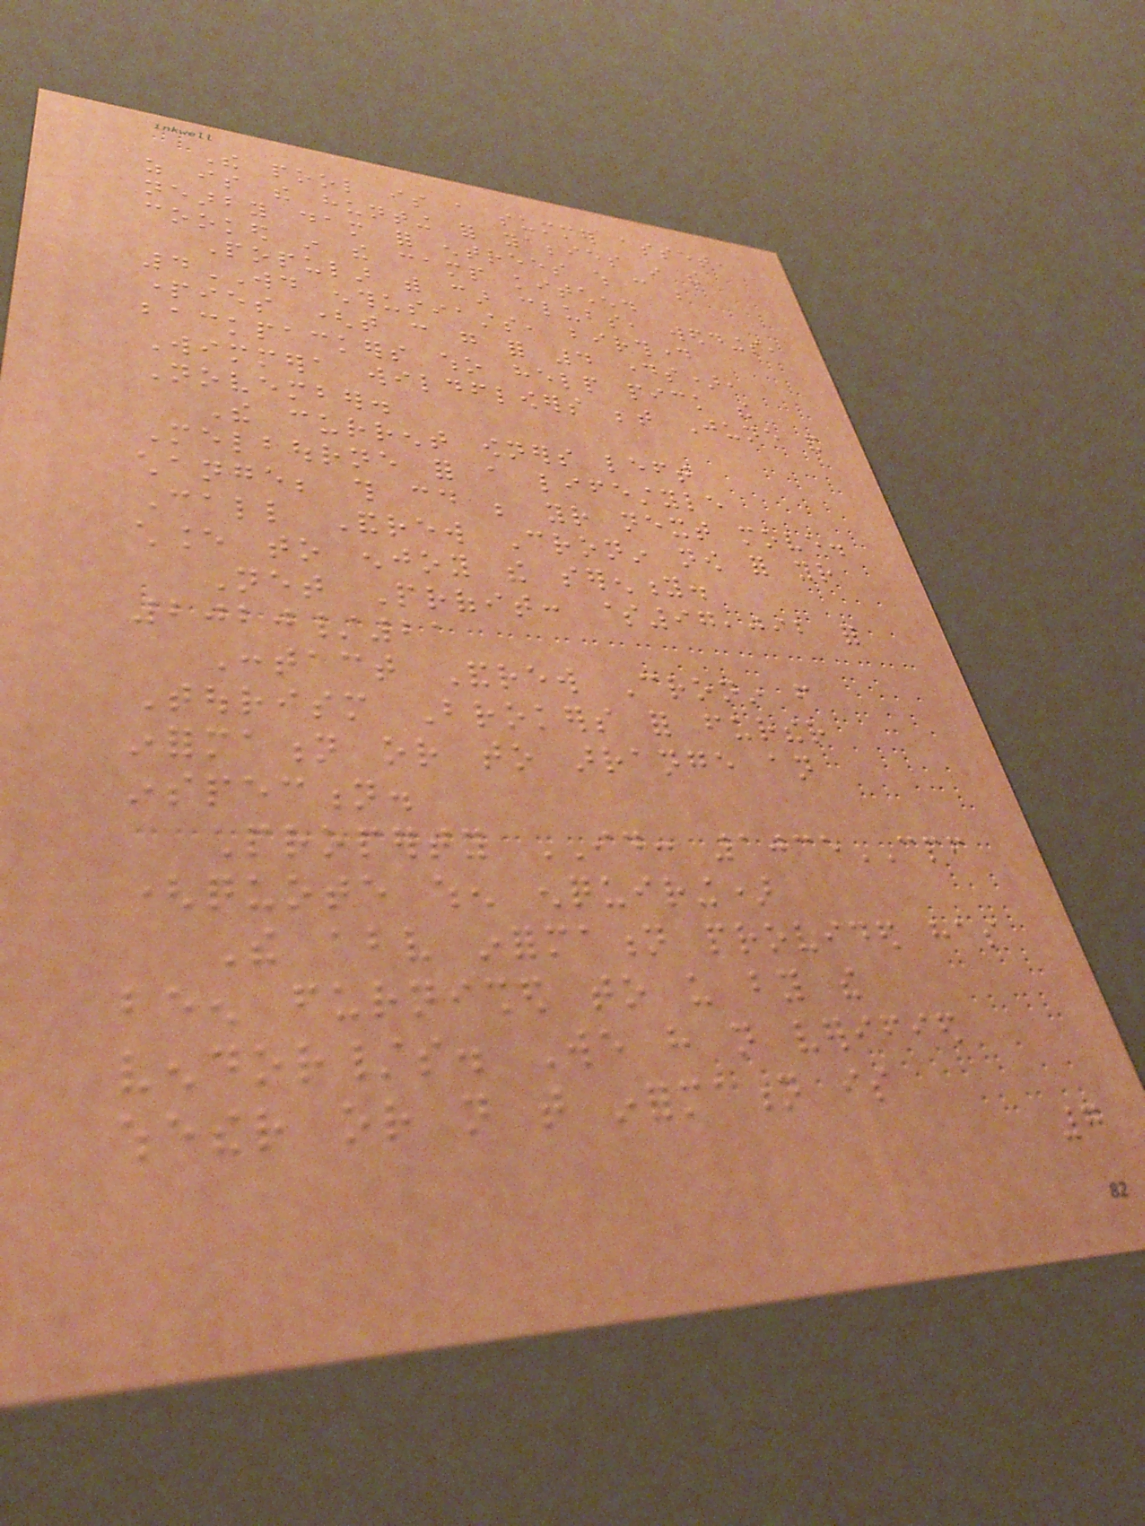The pool is a summer asset,
as is the hunting for yabbies in the
nearby dam for entrees which can be
cooked in the camp kitchen.
Popular with car clubs, weddings,
4WD enthusiasts, birthday
parties (that can go for 4 days),
backpackers who help pick the
Wimmera wildflowers between June and
November.
The current owners left
Melbourne for a lifestyle
change; this could be your next move.
Call Andrew Cronin now for your
chance to enjoy the serenity.
Net Profit: $97,092 for
2020/21
Contact Andrew Cronin from
Tourism Brokers for further
information or to arrange an
inspection.
Property ID: 1035CPF
(quote when enquiring)
The above information provided has
been furnished to us by the
vendor/s. We have not verified
whether or not that information is
7
